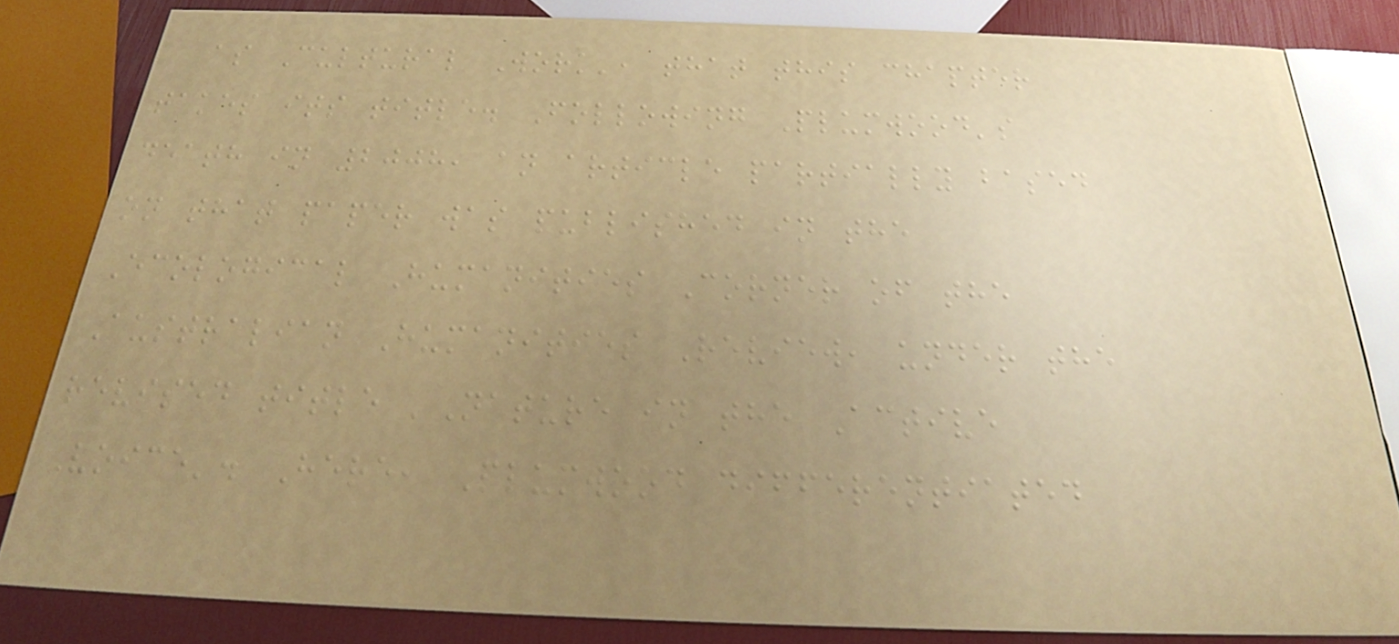as Cultural Work', that this chapter
takes its title. Following Plumwood's
death in 2008, an article partially based
on that paper was published in the
Ecological Humanities Corner of the
Australian Humanities Review, under the
revised title 'Nature in the Active
Voice'. Here, Plumwood differentiated
